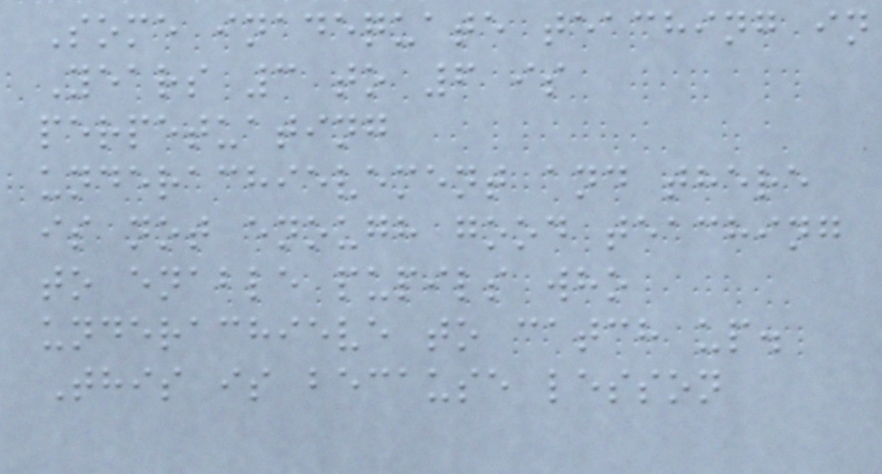Some inadequate teaching in
Years 3 to 6 is
perpetuating
underachievement and there
is not enough good teaching
to enable pupils who
underachieve to catch up.
This is because lesson
